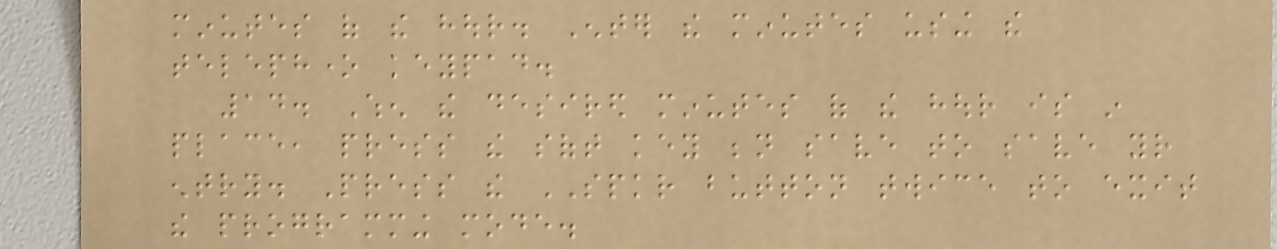minutes of the hour. Enter the minutes using the
telephone keypad.
14. When the desired minutes of the hour is in
place, press the soft key beneath save to save your
entry. Press the SPKR button twice to exit
the programming mode.
